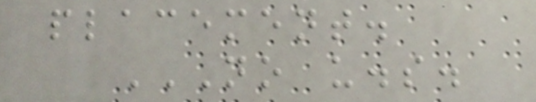placement.
NO U.S.
